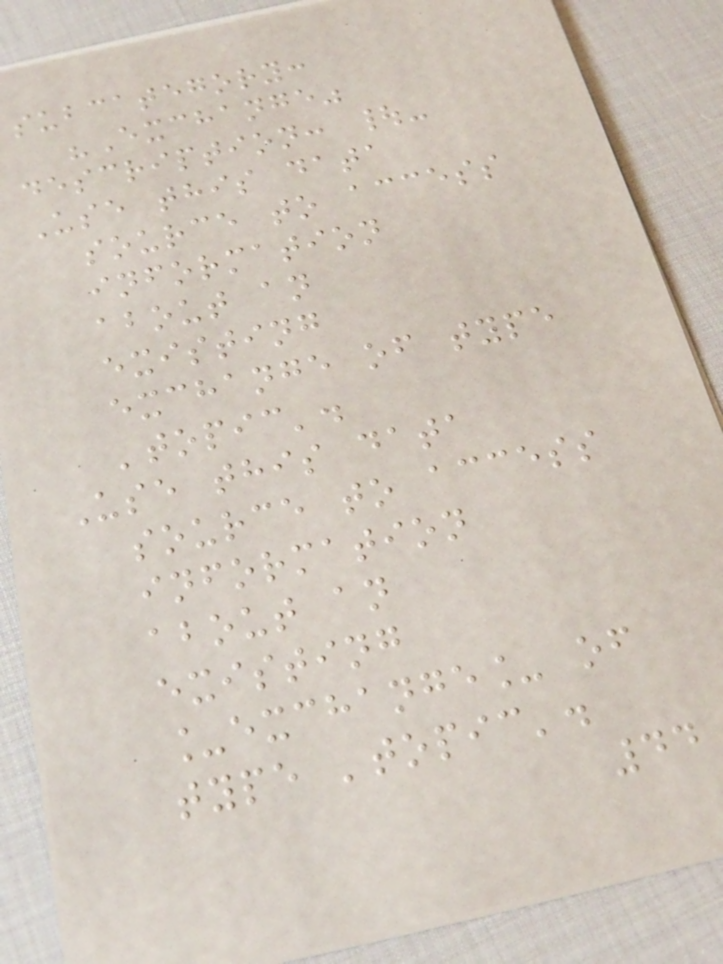subcategory:
"Exchange"
description: |-
Use this data
source to access
information
about an
existing
exchange of type
'topic'.
Use this data
source to access
information
about an
existing
_exchange_ of
type 'topic'.
44
